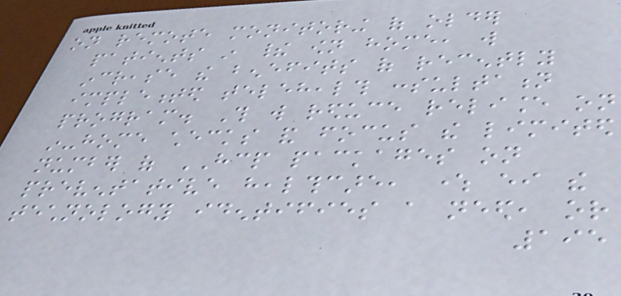on remote monitoring of older
patients in their own home, will
increase the benefits of recently
implemented telehealth consultation
program. This will reduce reliance on
in-home checks and focus the limited
number of HCP packages on
preventative healthcare, where either the
technology identifies a need, or
195
